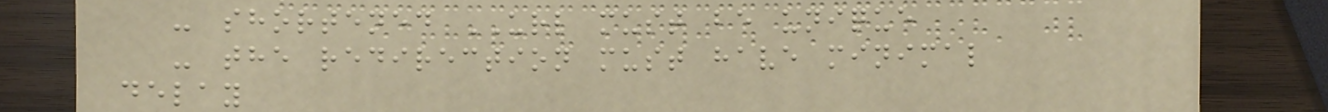- shortened URL must be unique
- the redirection must have minimal
delay
